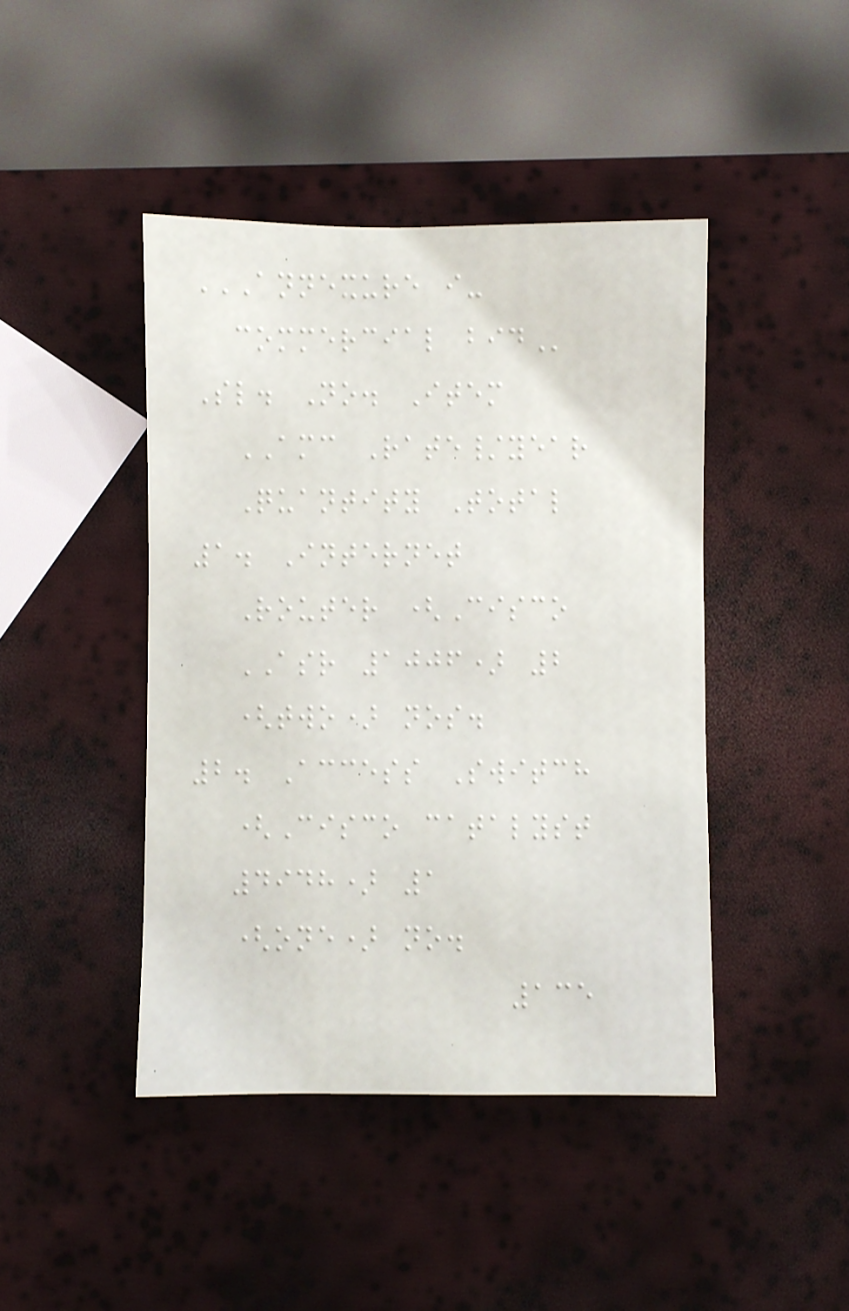ANNEXURE I-
COMMERCIAL BID
Sl. No. Item
AMC Rate/year
Quantity Total
1. Internet
Router (Cisco
ASR 1006) 2
(two) nos.
2. Access Switch
(Cisco catalyst
4948) 1
(one) no.
135
